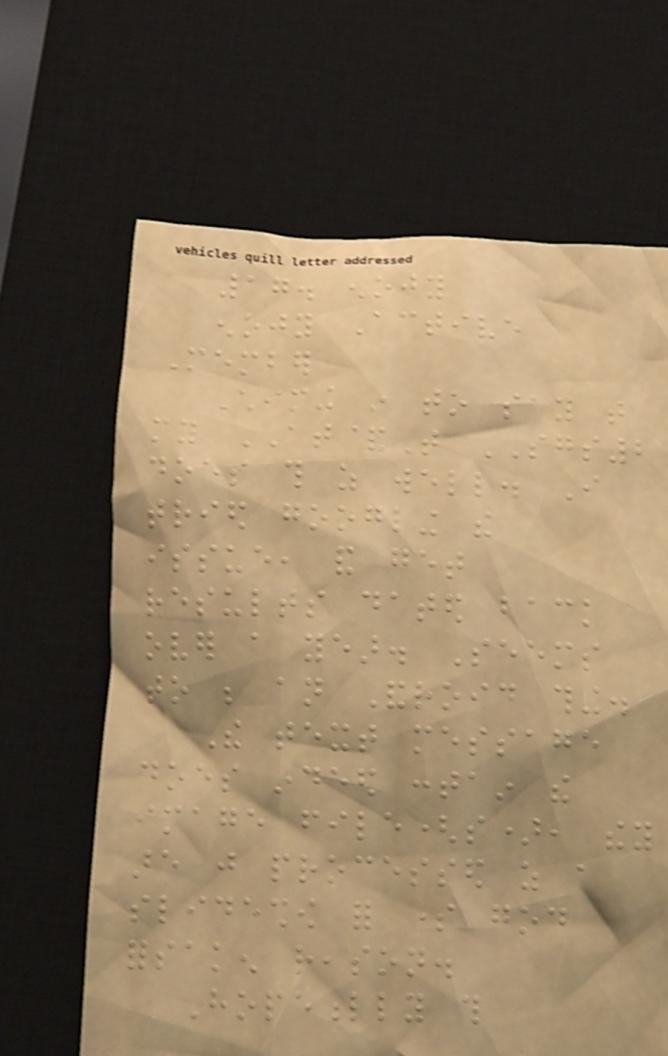17. enojy
enojy Active
Member
Chiming in to say that
my AT&T SGS2
does this as well. I
tried googling the
issue, and get
results dated back
over a year. Seems
to be an Android thing.
The text message
does indeed contain the
image file(s), they
are just processed as a
slideshow for some god
forsaken reason.
Hopefully this
